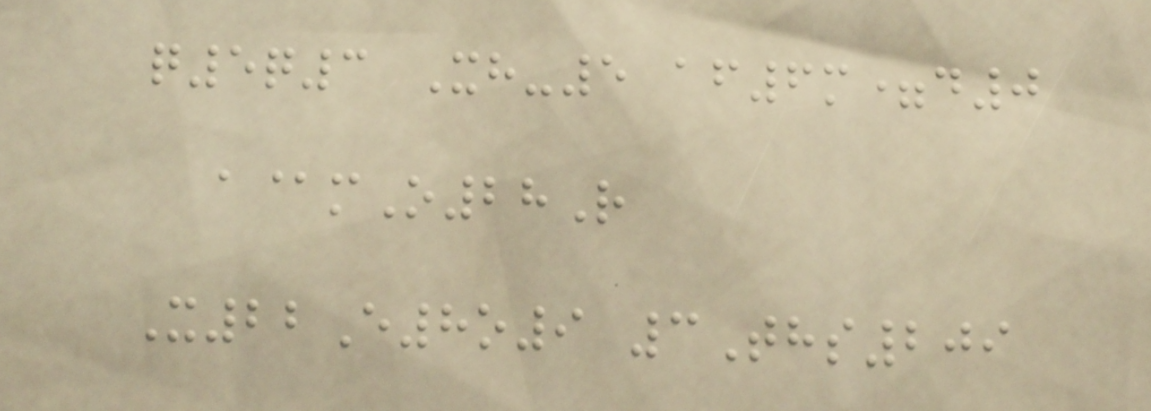q5q3 Xh-5 af6m=d0
a@mO28R
X22E8o9 3Ths209
